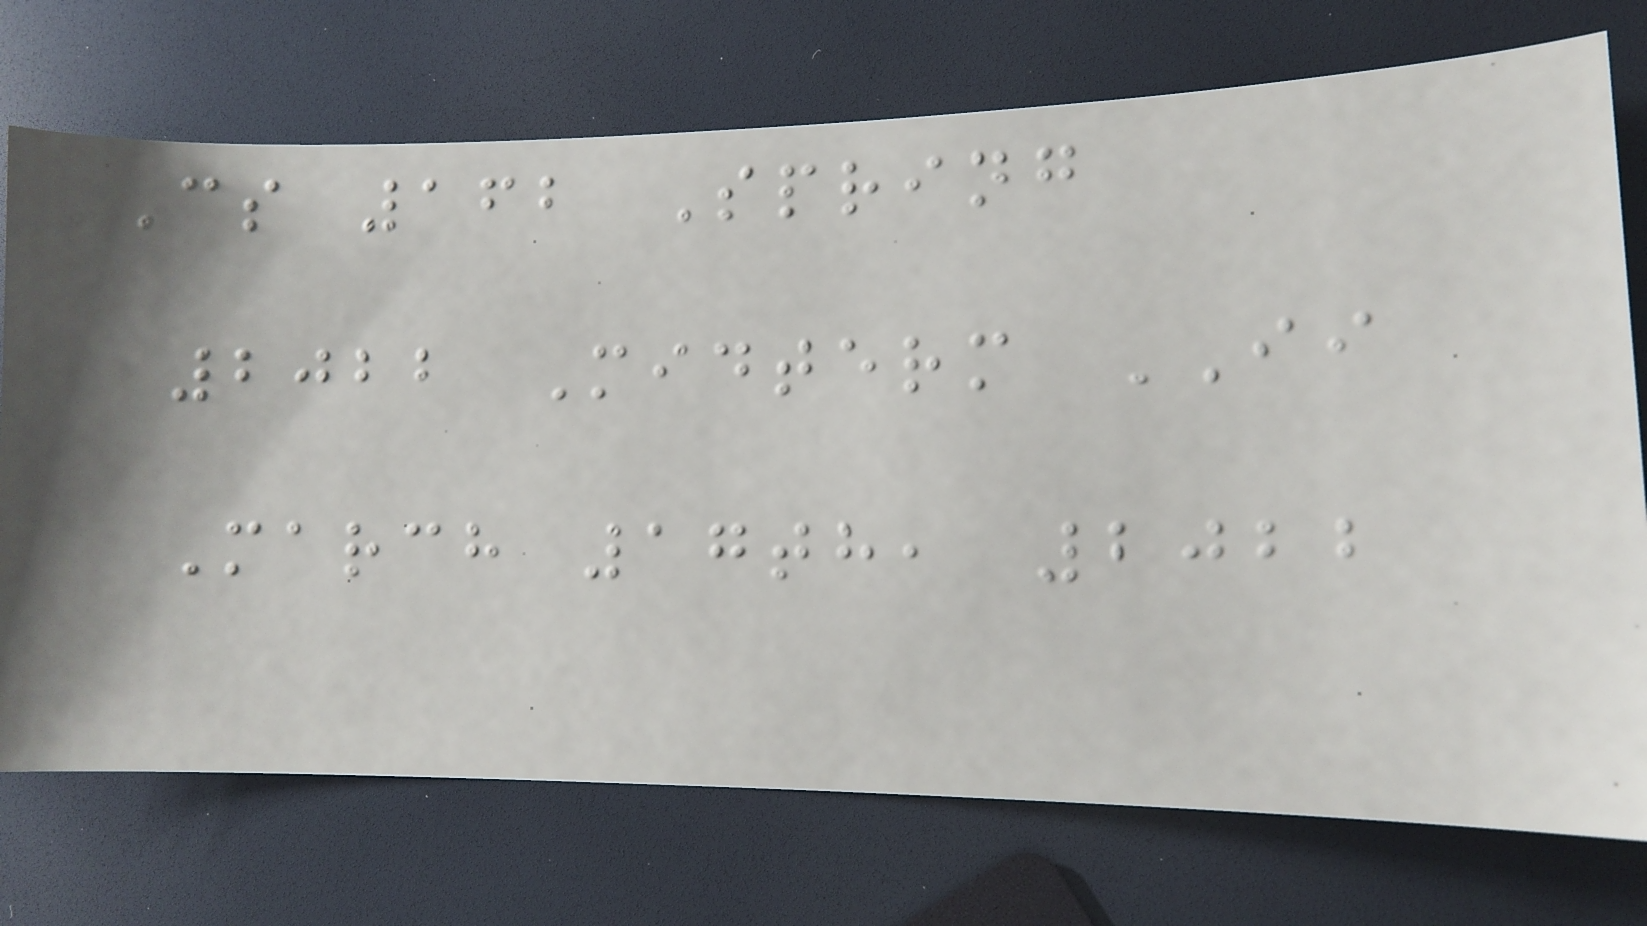CS 162 Spring
2022 Midterm II
March 17th, 2022
